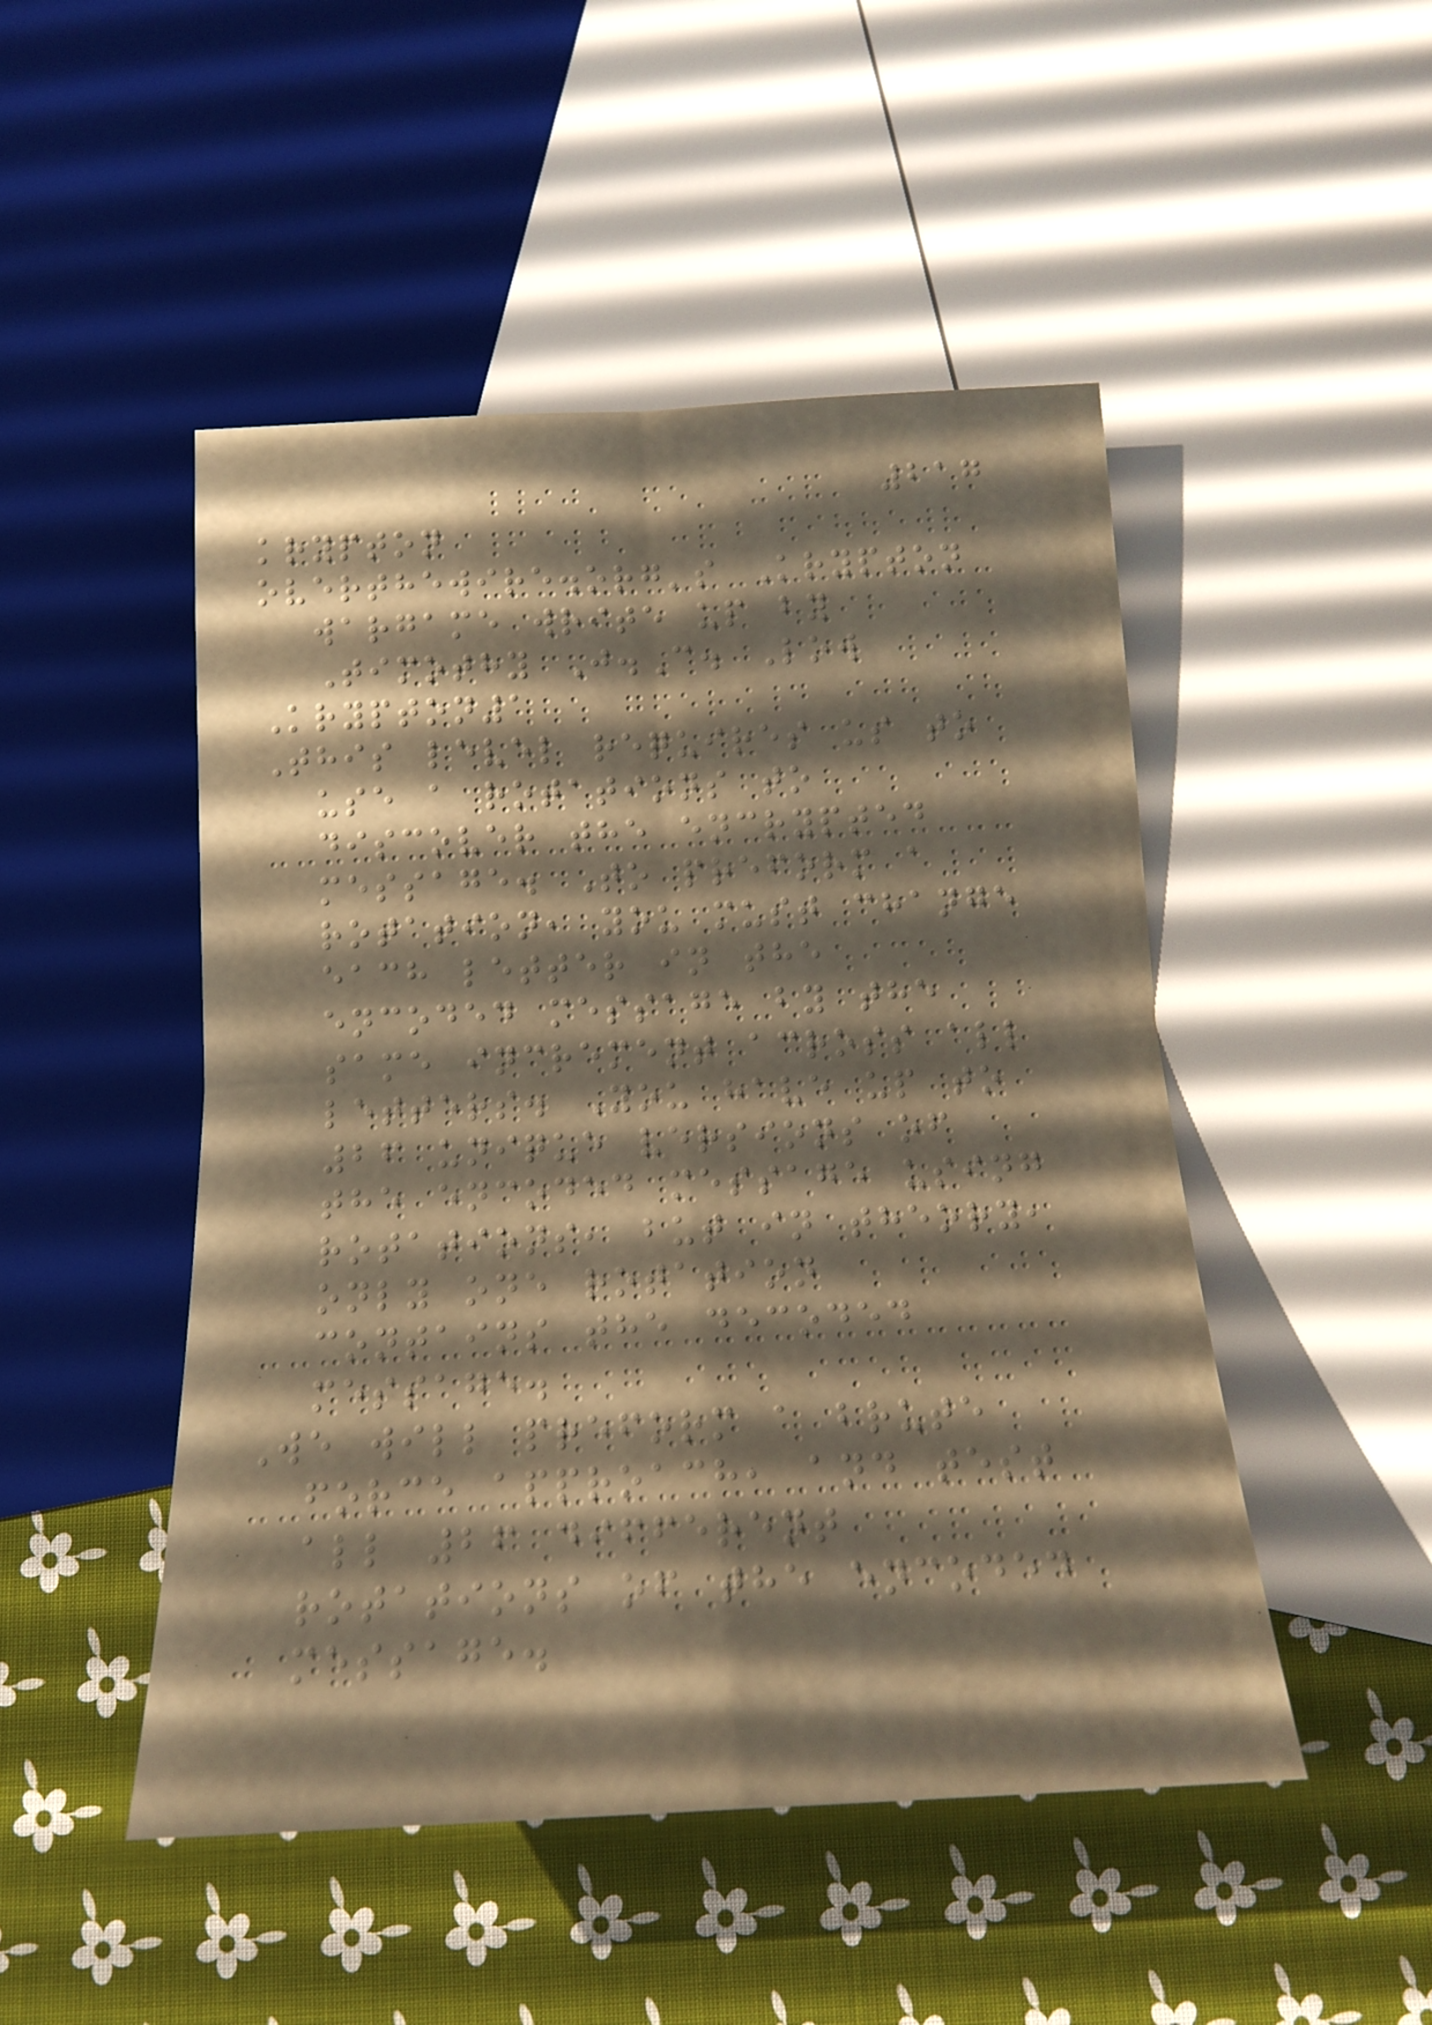217
krypton
overthewire.org's Krypton
wargame write up by
Timothy J.C. Low
Krypton1
This level requires us to
use a rotations to
discover the encrypted
message. To preform a
rotation, you must change
each letter in the
encoded message by the
same increment across all
letters. You have up to
26 unique versions of
the encoded message using
rotations, but in theory,
only one rotation
contains the decoded
message.
We will preform a brute
force approach, and test
all 26 different
rotations of the encoded
message.
